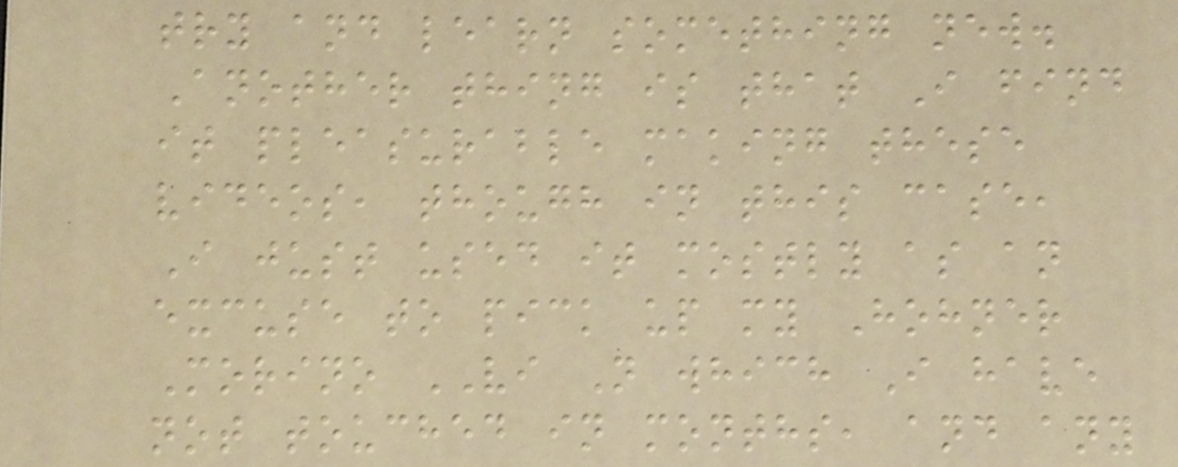try and learn something new.
Another thing is that I find
it pleasurable making these
videos, though in this case,
I just used it mostly as an
excuse to pick up my Hohner
Morino VI N which I have
not touched in months, and any
